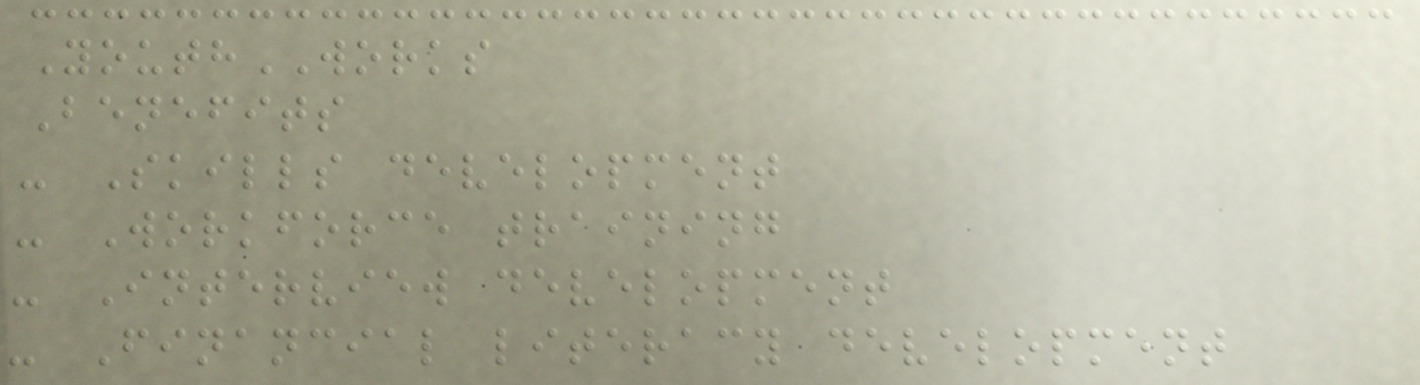YouthWORKS
Benefits
- Skills development
- Workforce training
- Interview development
- Financial literacy development
